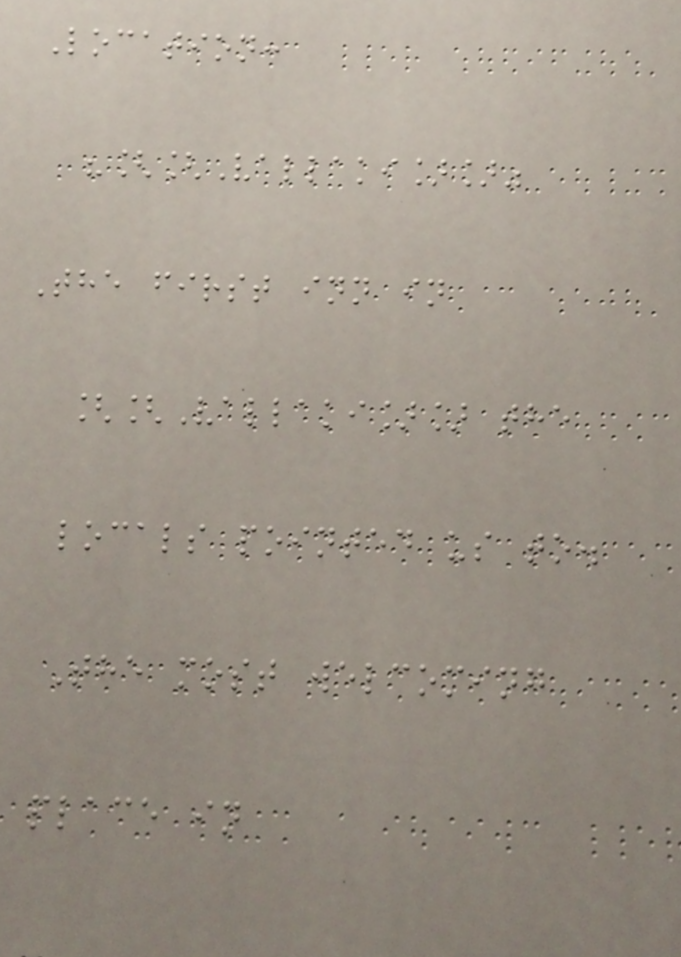Location:
"[[Vallaki]]"
The first inn in
[[Vallaki]] the
locals pointed us to.
The most welcoming
place in
